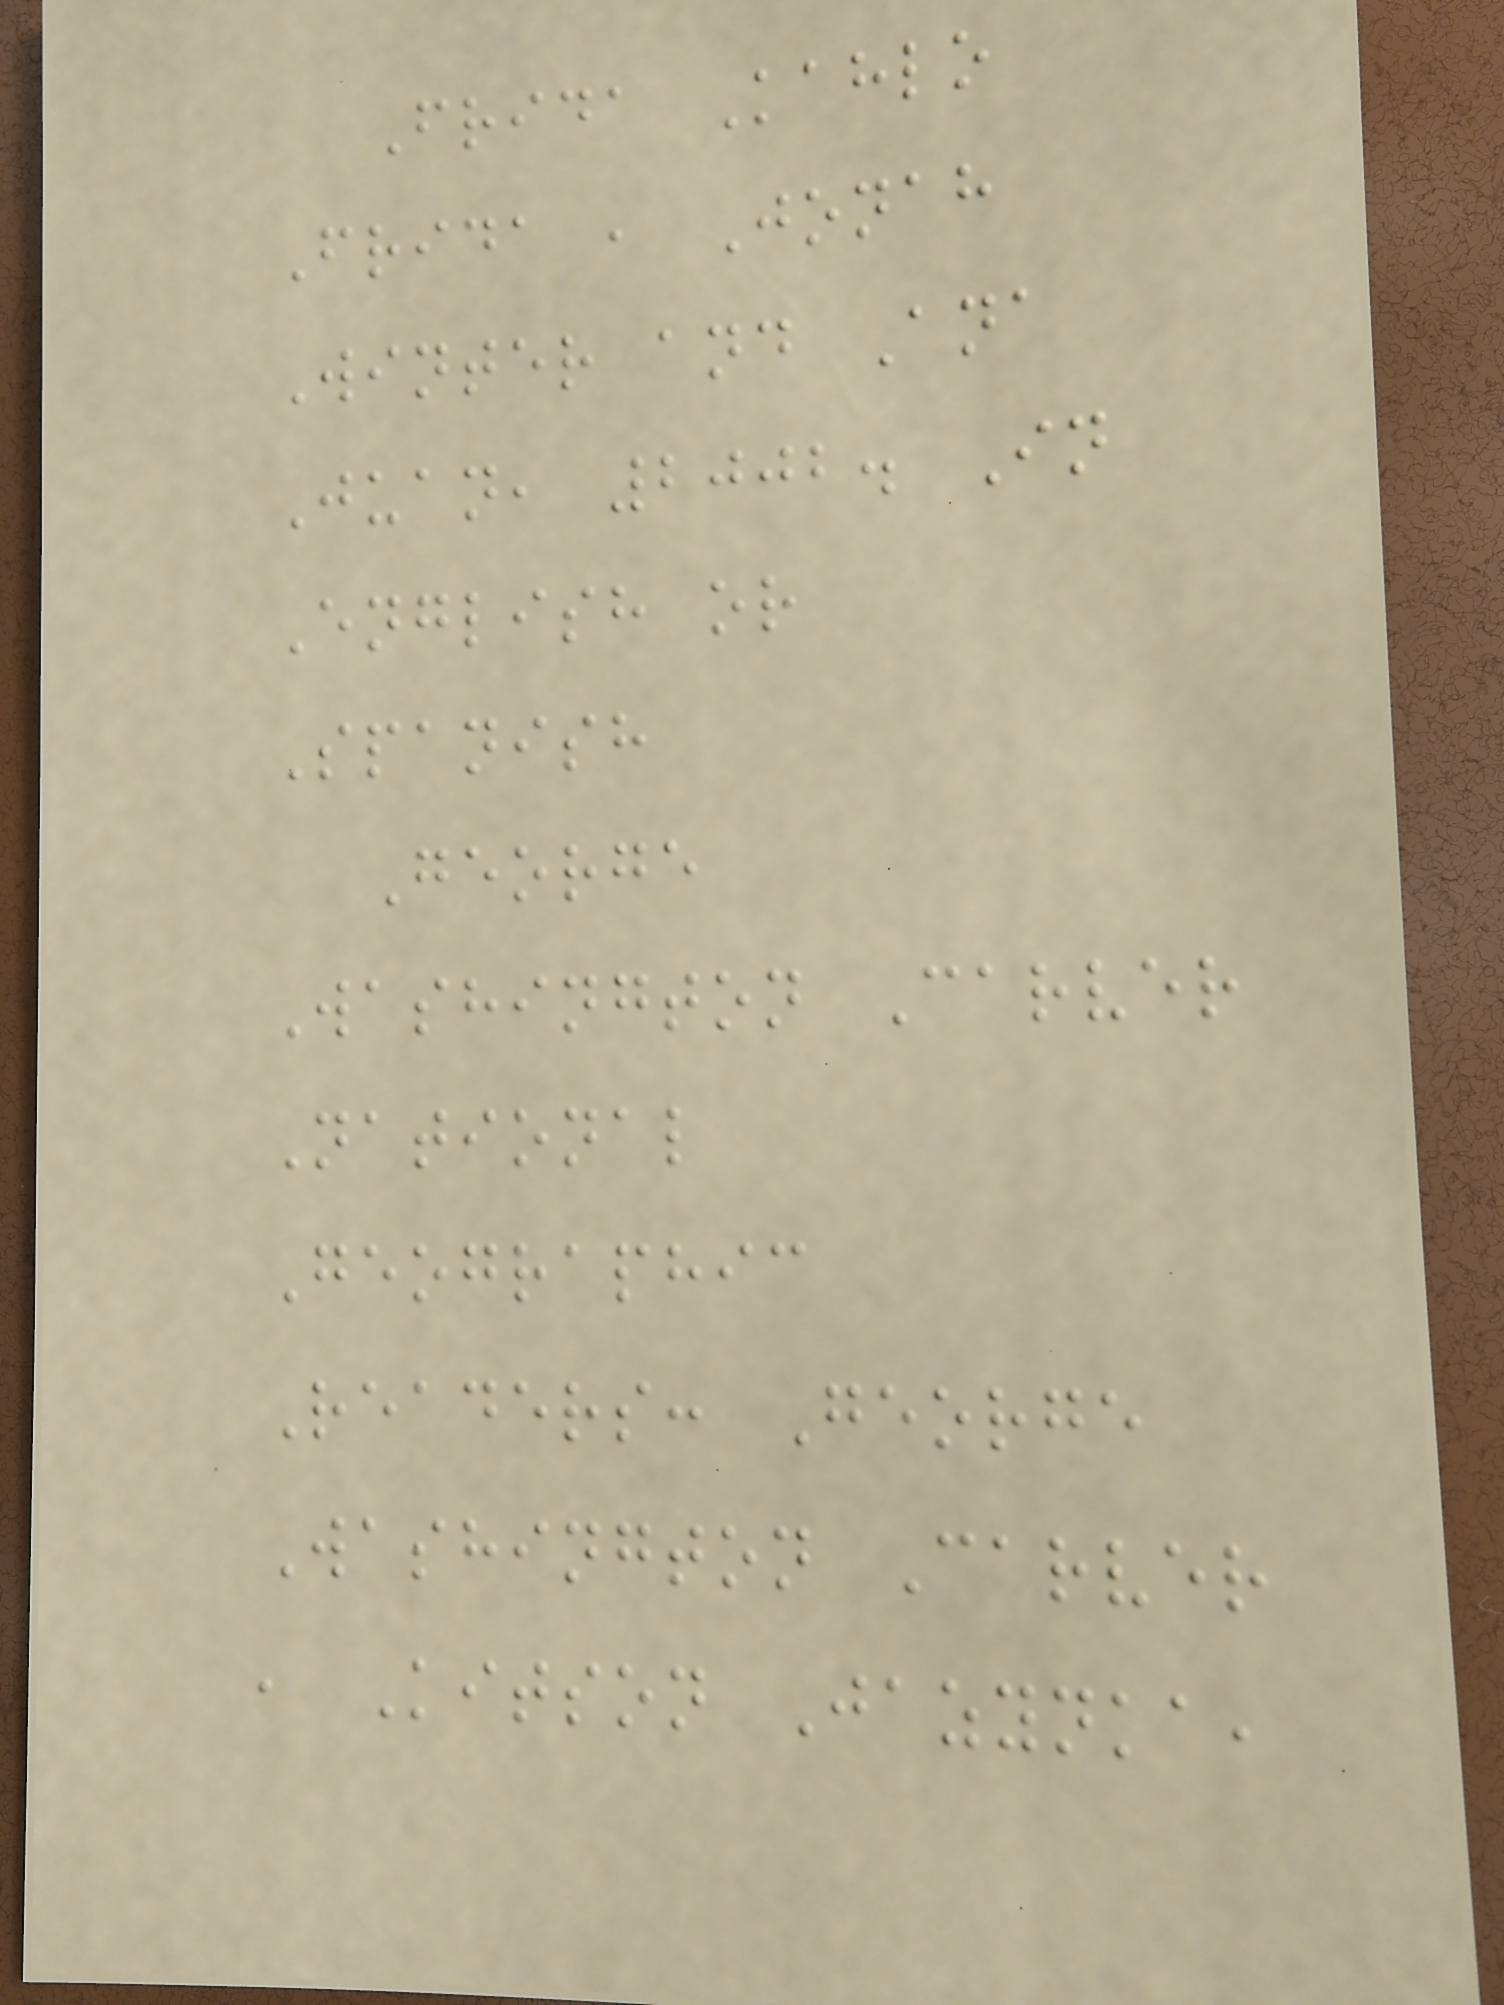Frida Kahlo
Frida , Jonah
Winter and Ana
Juan, 2002. In
English or
Spanish
George
Washington Carver
National
Geographic
Readers: George
Washington Carver
, Kitson Jazynka,
